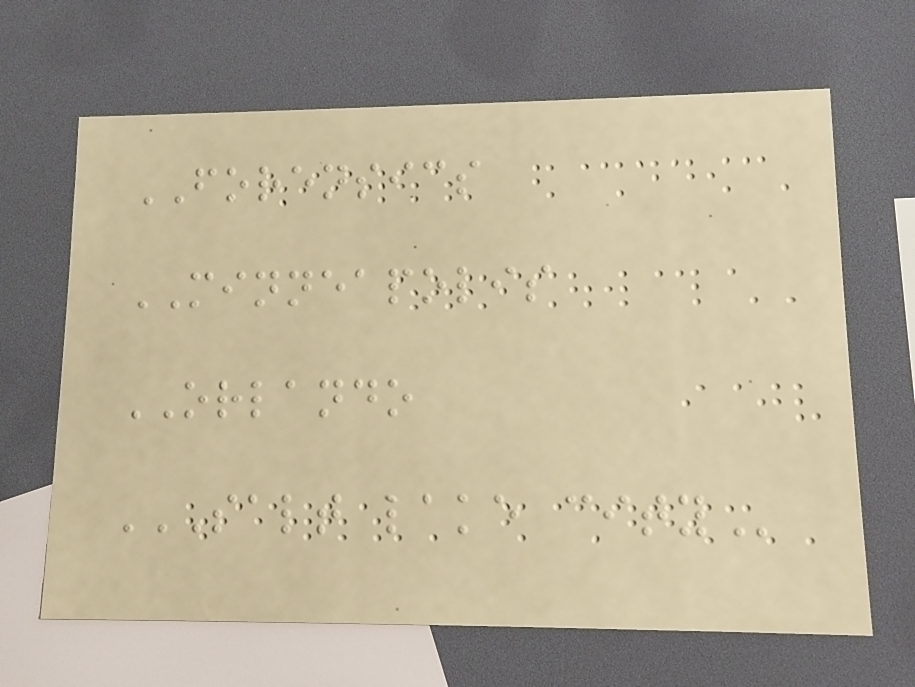FORENSICS
MINNEAPOLIS
ORLANDO
SALT LAKE CITY
